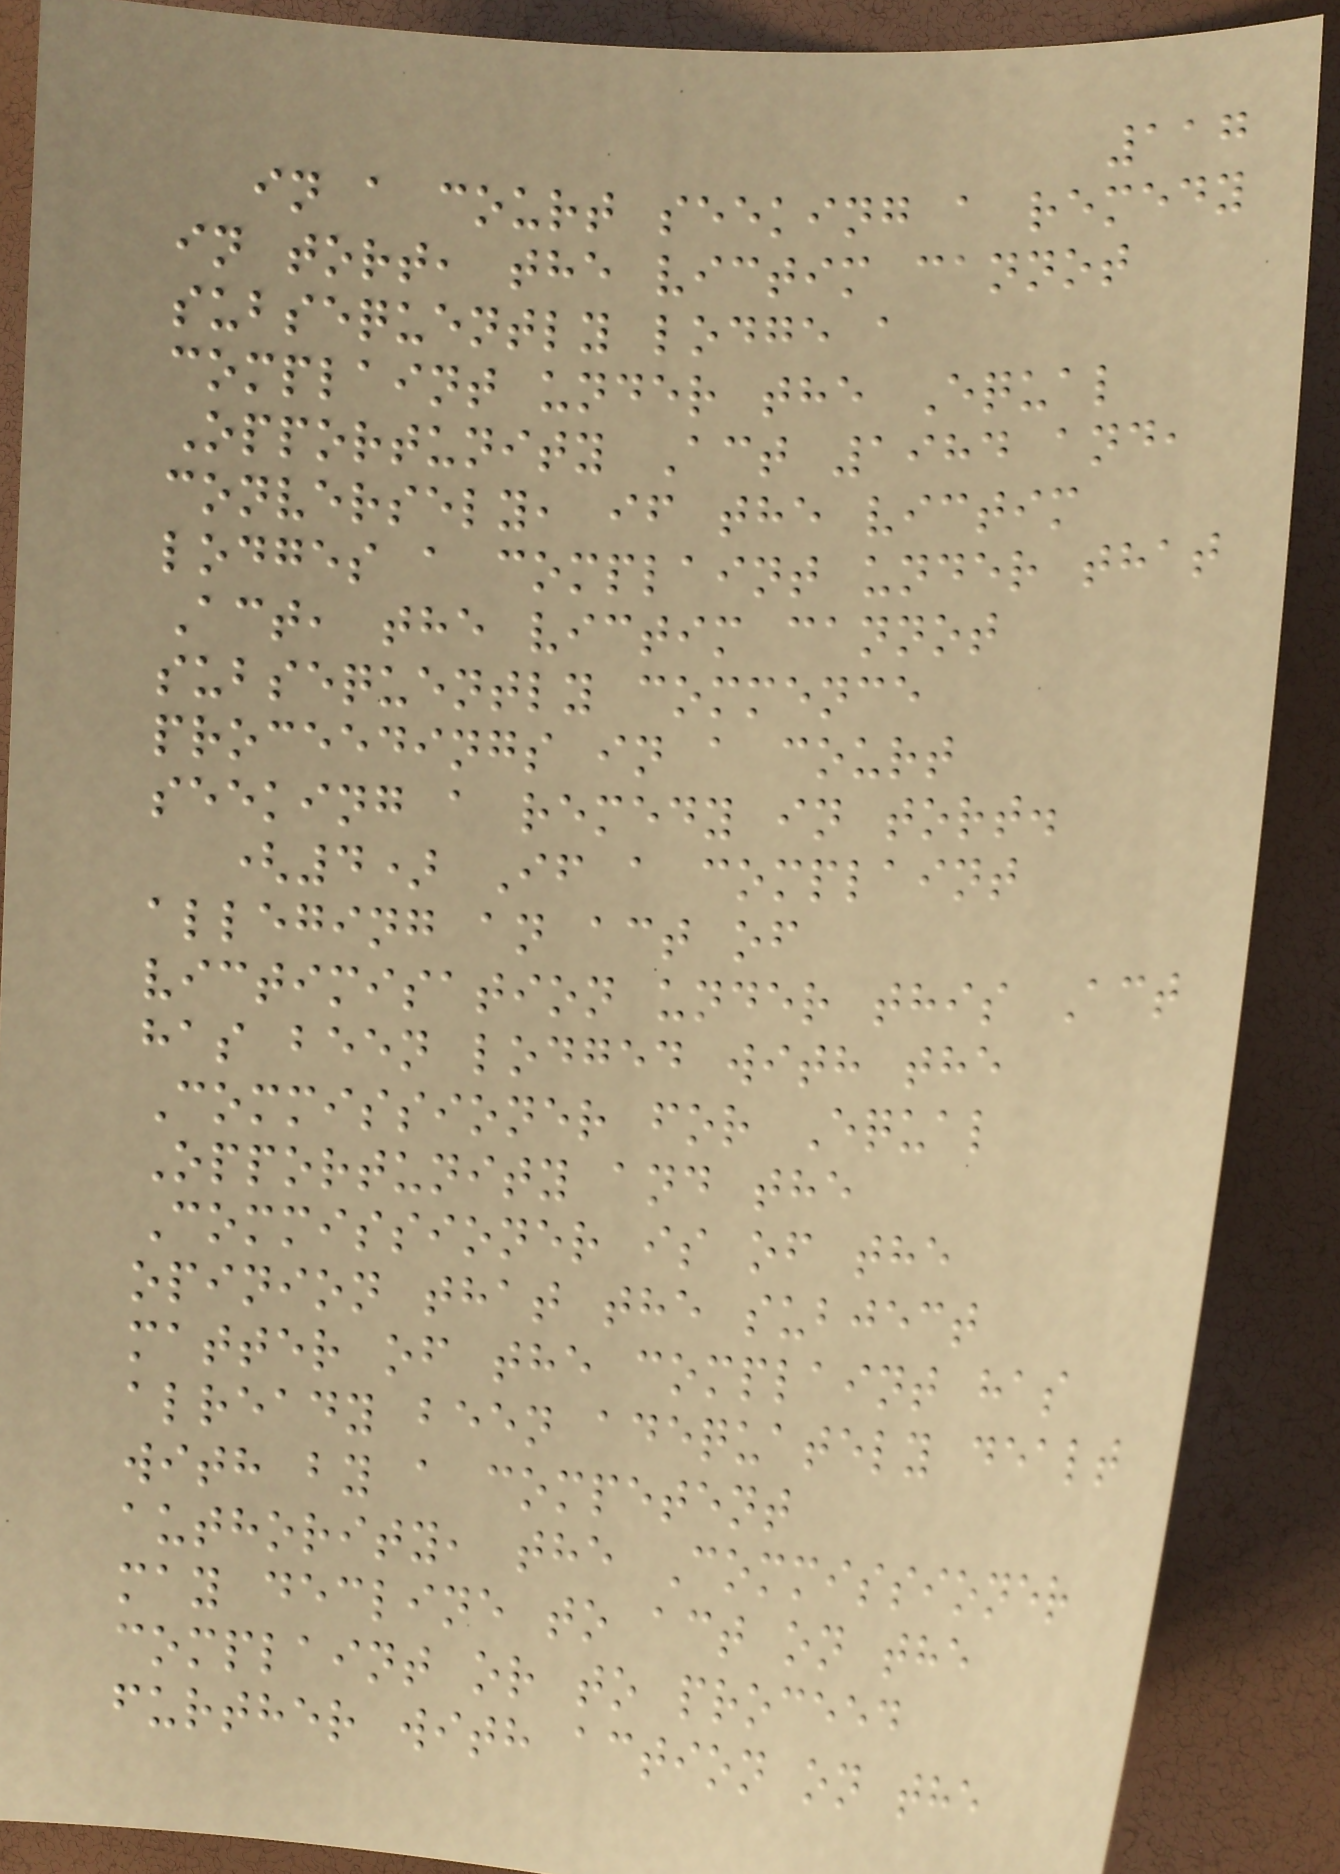117
in a court seeking a remedy
in tort, the victim cannot
subsequently lodge a
complaint under the Equal
Opportunity Act 1984 and,
conversely, if the victim
lodges a complaint under that
Act, the victim cannot
subsequently commence
proceedings in a court
seeking a remedy in tort.
(4) If a complaint
alleging an act of
victimisation under this Act
has been lodged with the
Commissioner for Equal
Opportunity and the
Commissioner is of the
opinion that the subject
matter of the complaint has
already been adequately dealt
with by a competent
authority, the Commissioner
may decline to act on the
complaint or to proceed
further with action on the
